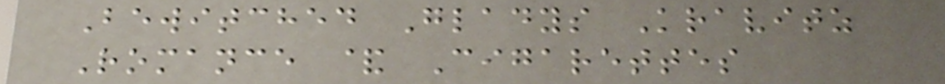Bewitched Gladys Kravitz
Romance & Cigarettes
